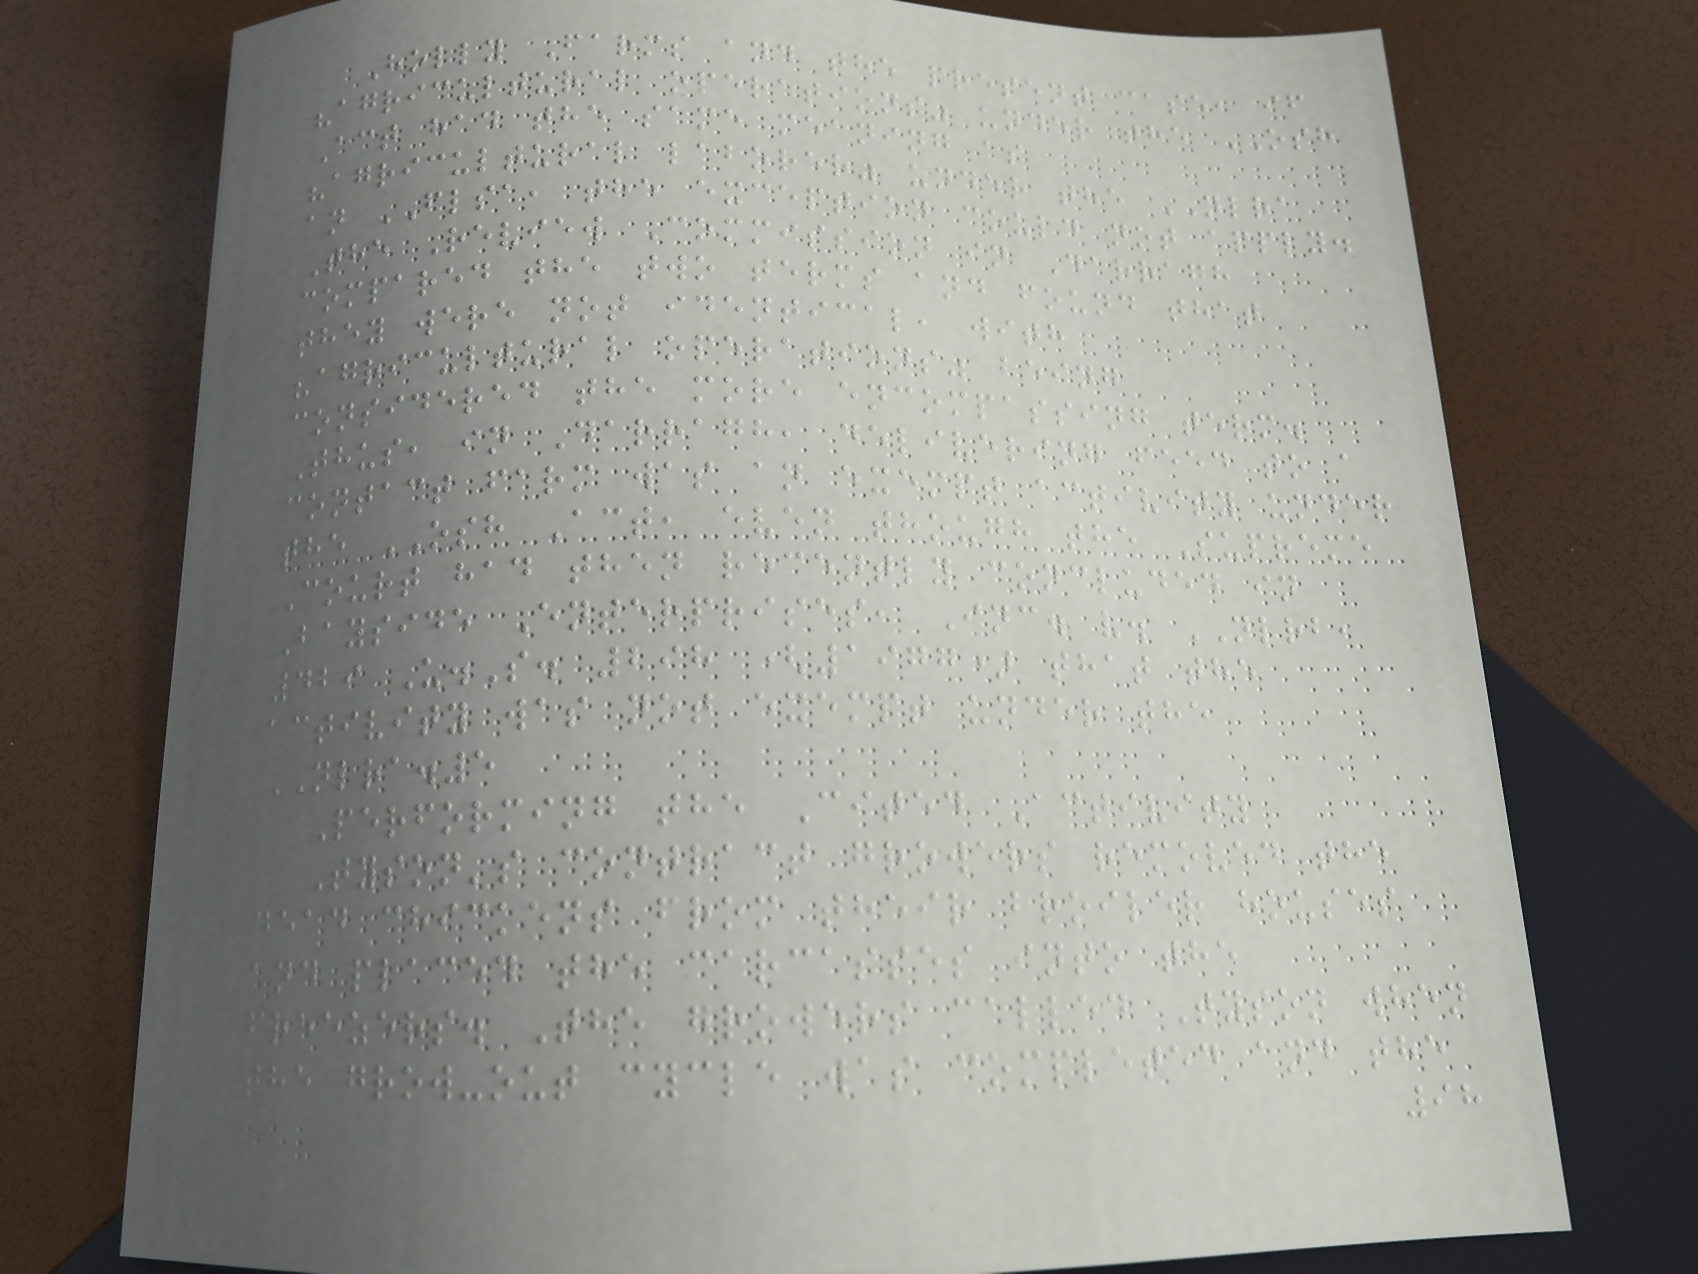Holly Farms and the present case, if
"agricultural operations" under the OSH
Act had the same meaning as
"agricultural laborer" under the NLRA
an FLSA, the exception could not apply.
The Review Commission in Darragh
compared the two terms and found that
they were not identical, with
"agricultural operations" being
considered the more encompassing term.
Thus, in Darragh, delivering feed to a
contact farm was an exempt activity under
the OSH Act, even though the Supreme
Court had then recently concluded in
Bayside Enterprises, Inc. v. NLRB,
429 U.S. 298 (1977) that the
activity was not exempt under the
NLRA.5
Performing the Cited Activity
Tyson's contract growers removed the
dead chickens from their broiler houses
and placed the carcasses into the
freezers. The growers called Tyson when
the grow-out cycle was completed and the
98
